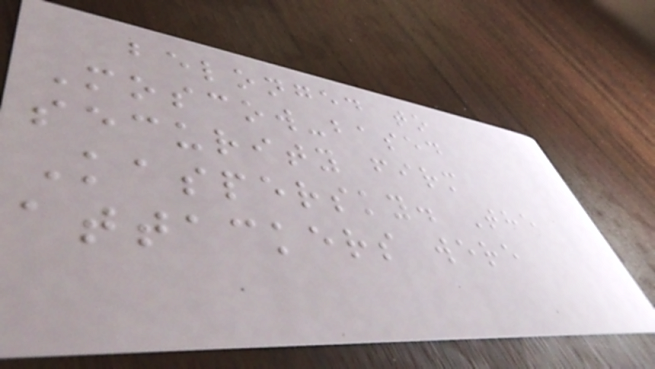belonged to
Moscow-based
security firm
Kaspersky. The
attackers were
